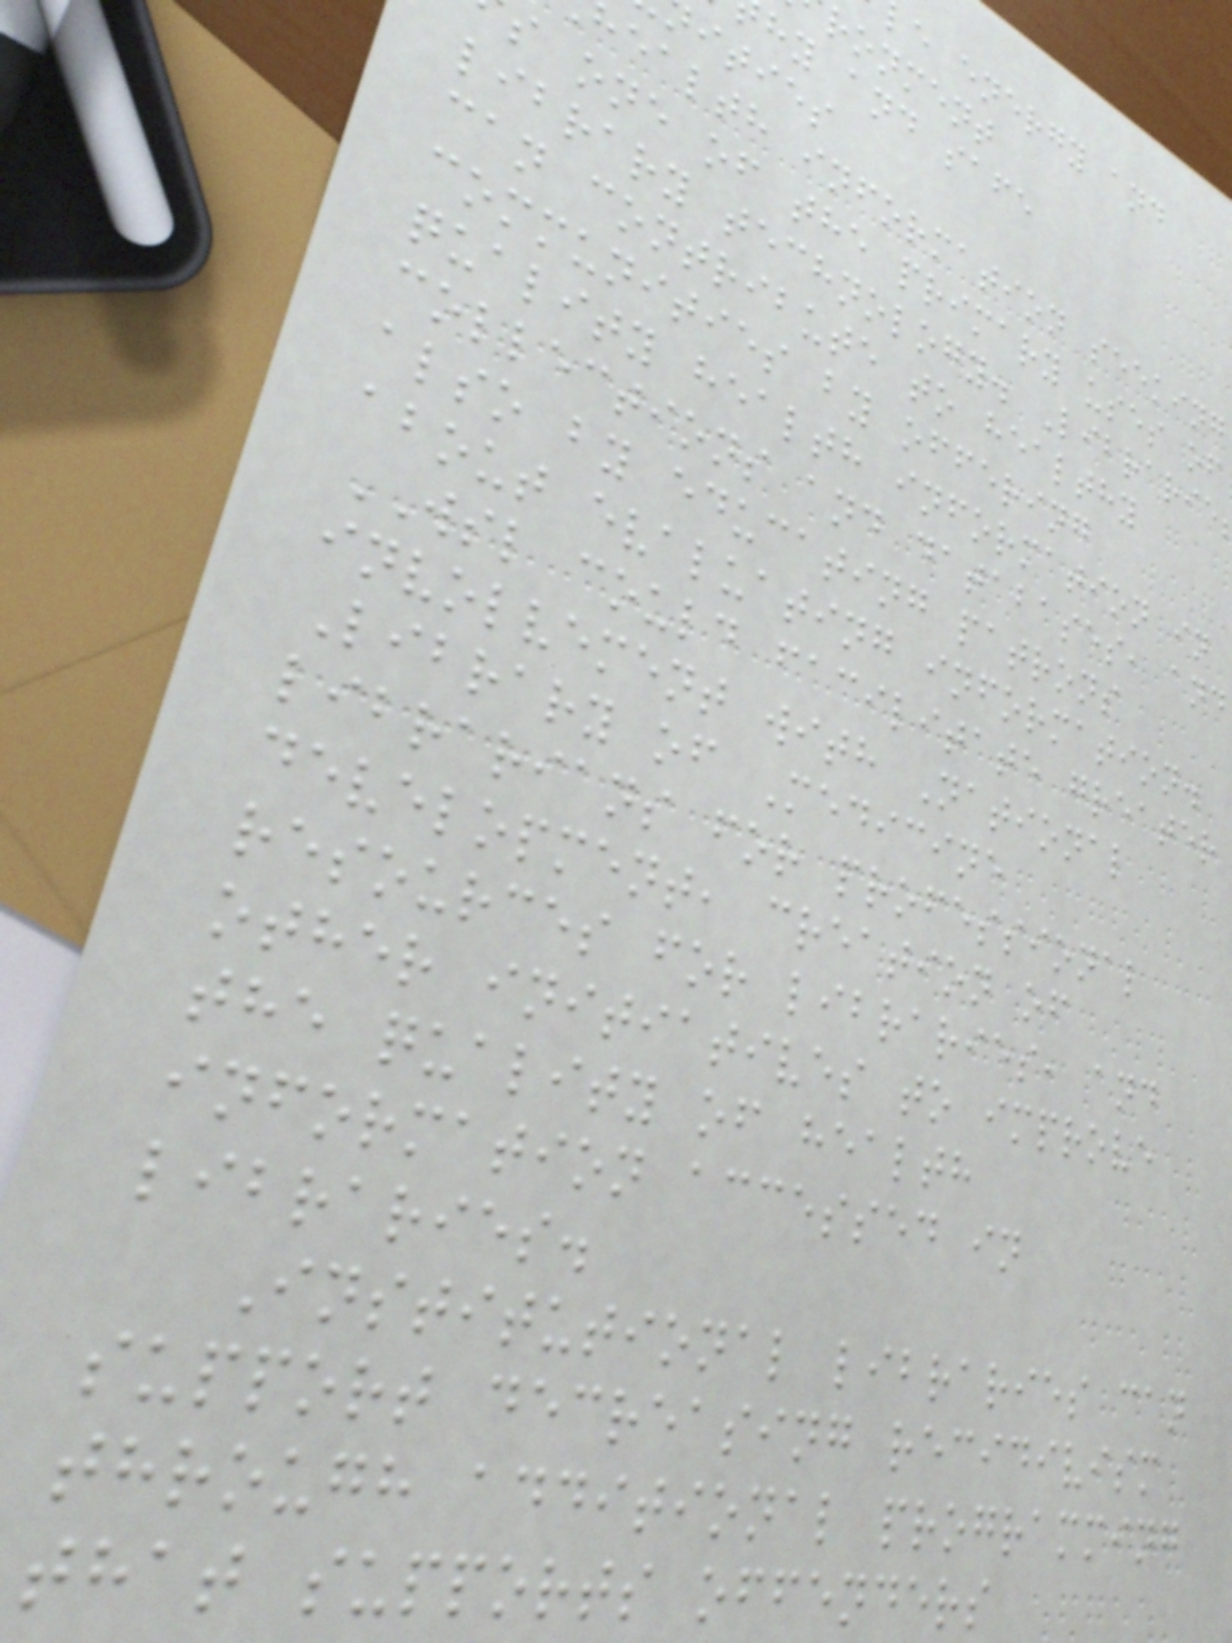le energy and
ronment
hy and safe
ities
health information seeking
s one of the primary uses of
library technology. Librarie
can contribute to healthy
communities by offering
quality health information in
collections and databases, and
also by educating patrons
about evaluating information.
WSL could facilitate greater
involvement with National
Library of Medicine
librarians for professional
development, creation of
resources for libraries, and
other initiatives to improve
the quality of health
information accessed in
libraries.
Institutional libraries can
support decreasing recidivism
through additional programming
that supports offenders
